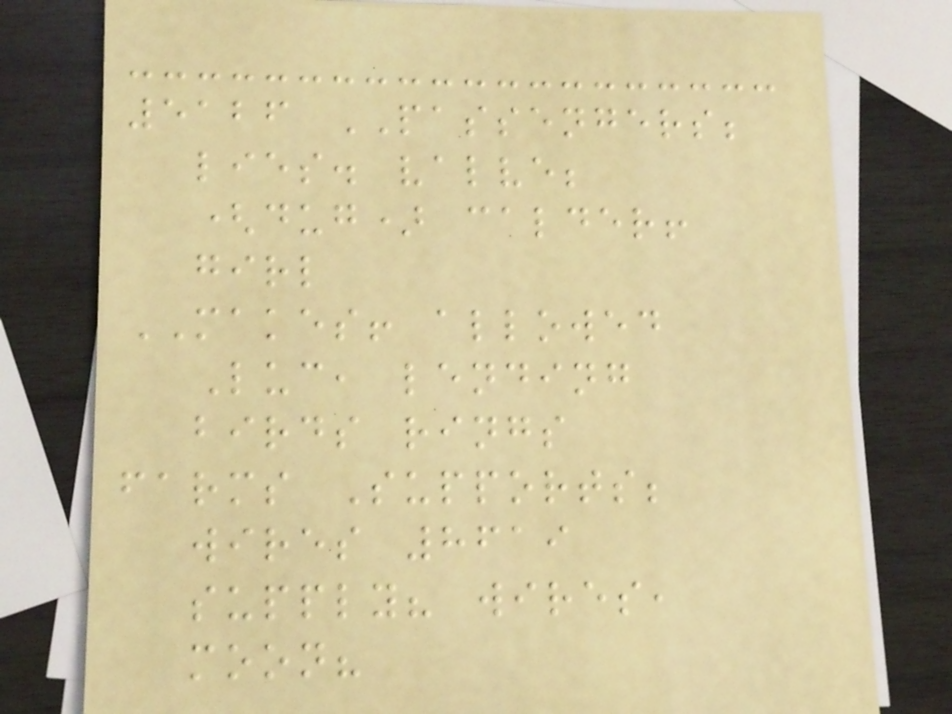5126 PASSENGERS;
lies. valve;
(dug) calder!
girl
MAKES! allowed
Luc, lending
birds rings
farms Supports;
wires 8619
supply? wires,
moon?
